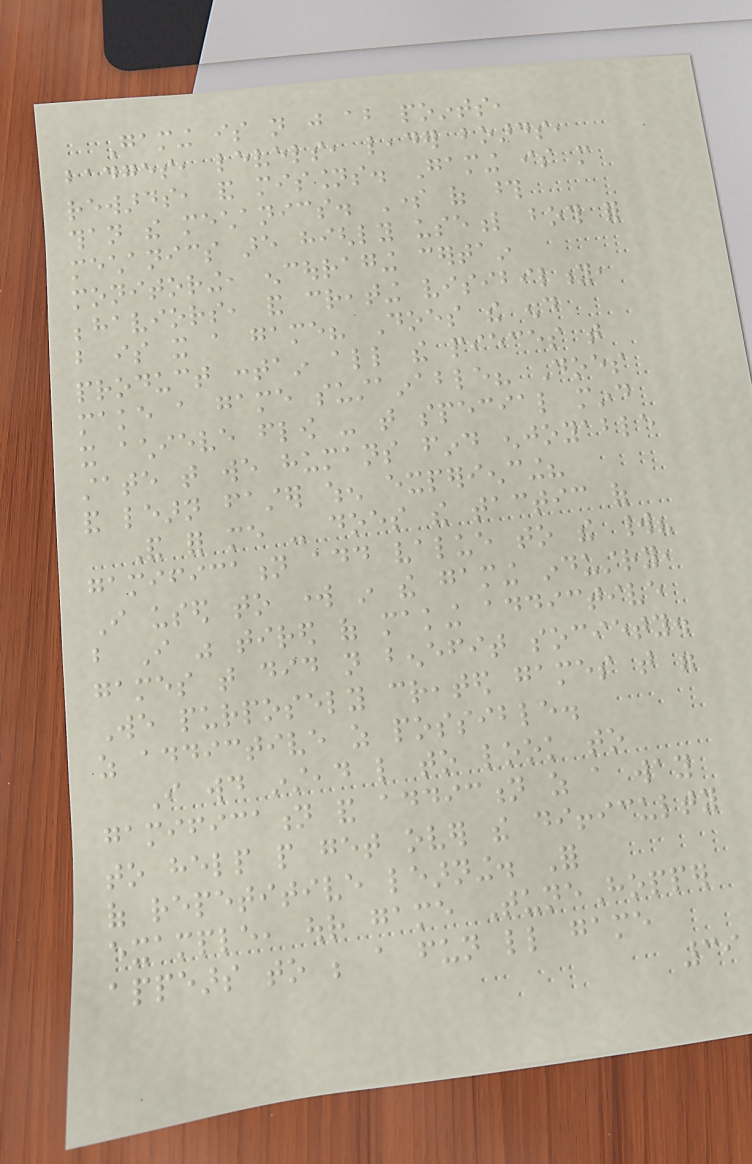Gaming is not just about points,
badges, levels, leader boards,
rewards, and missions. Gaming is more
than the mechanics. Some of those
mechanics are highly useful both for
monitoring, encouraging certain
behaviors, and creating visibility,
but is it a game? Does the end
product contain all the pieces that
make a game sustainable? Does
it achieve flow - that special mind
state that we humans find enjoyable
and learn faster when experiencing?
And for me - does the tactic of
gamification add value to the world?
I used to work in the gaming industry,
but I was tired of making addictive
games that did not benefit society.
We purposely created games that were
as addictive as possible.
I would instead like to look to
gamification and addiction as a way
to help people get over the difficulty
of repetitive learning. For
example, our game TuneHopper
appears to be a fun little game
39
